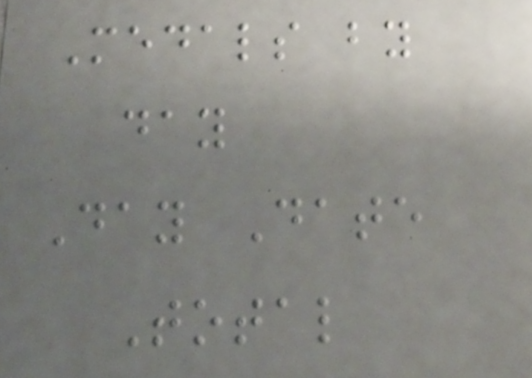Medals by
day
Day Date
Total
